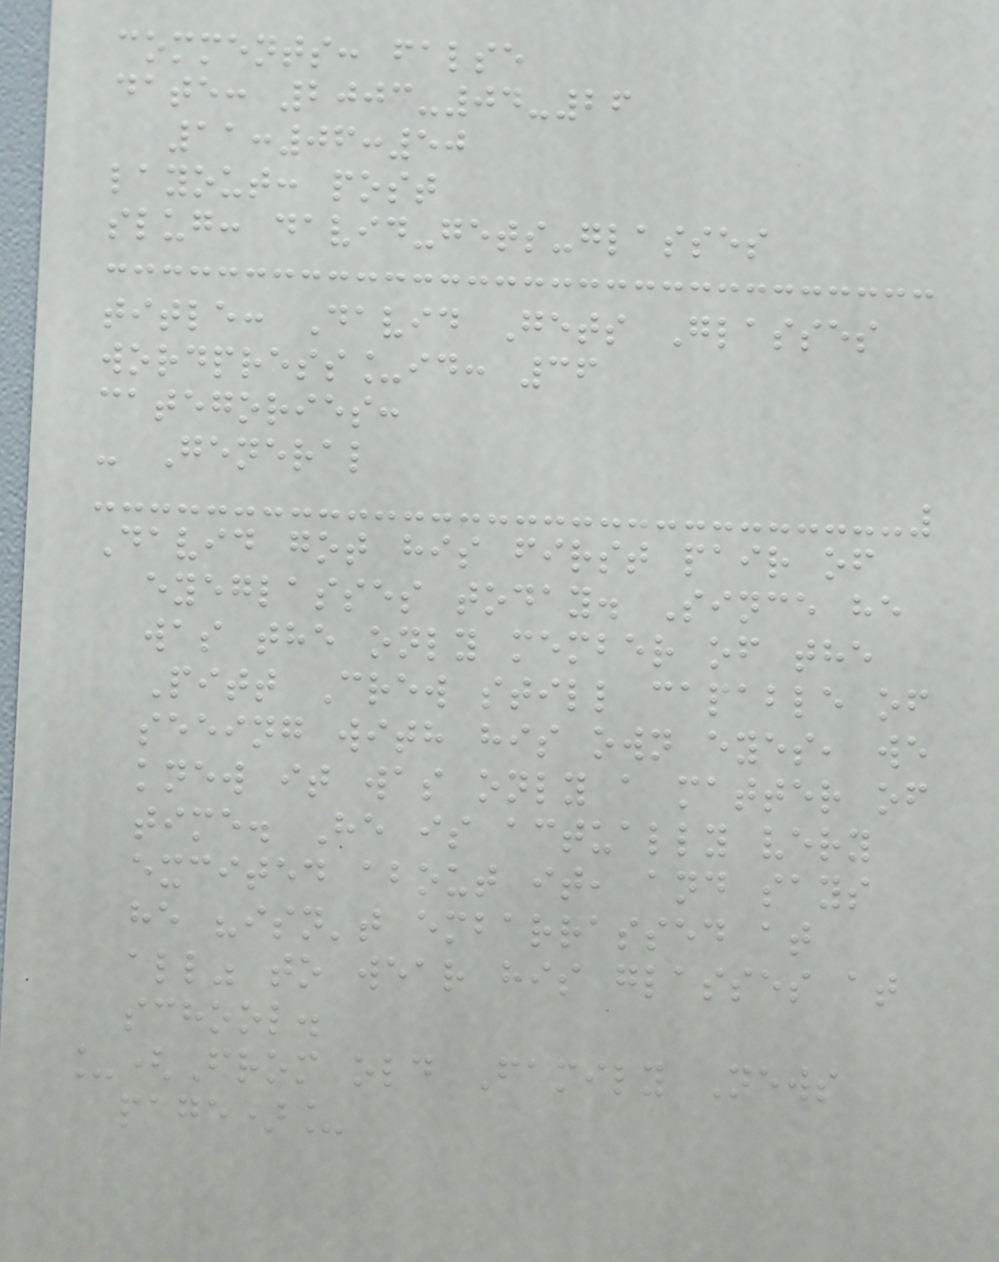comments: false
date: 2003-04-26
11:06:50
layout: post
slug: david-gets-glasses
title: David Gets Glasses
wordpress_id: 36
categories:
- General
David got his first pair of
eyeglasses today. Since he
was the only member of the
Pitt Crew still capable of
seeing with his own eyes, we
knew it was only a matter of
time. He is actually very
excited about it, and says
he "isn't embarrassed at
all" to wear his glasses at
school.
_(From old Family News
page)_
